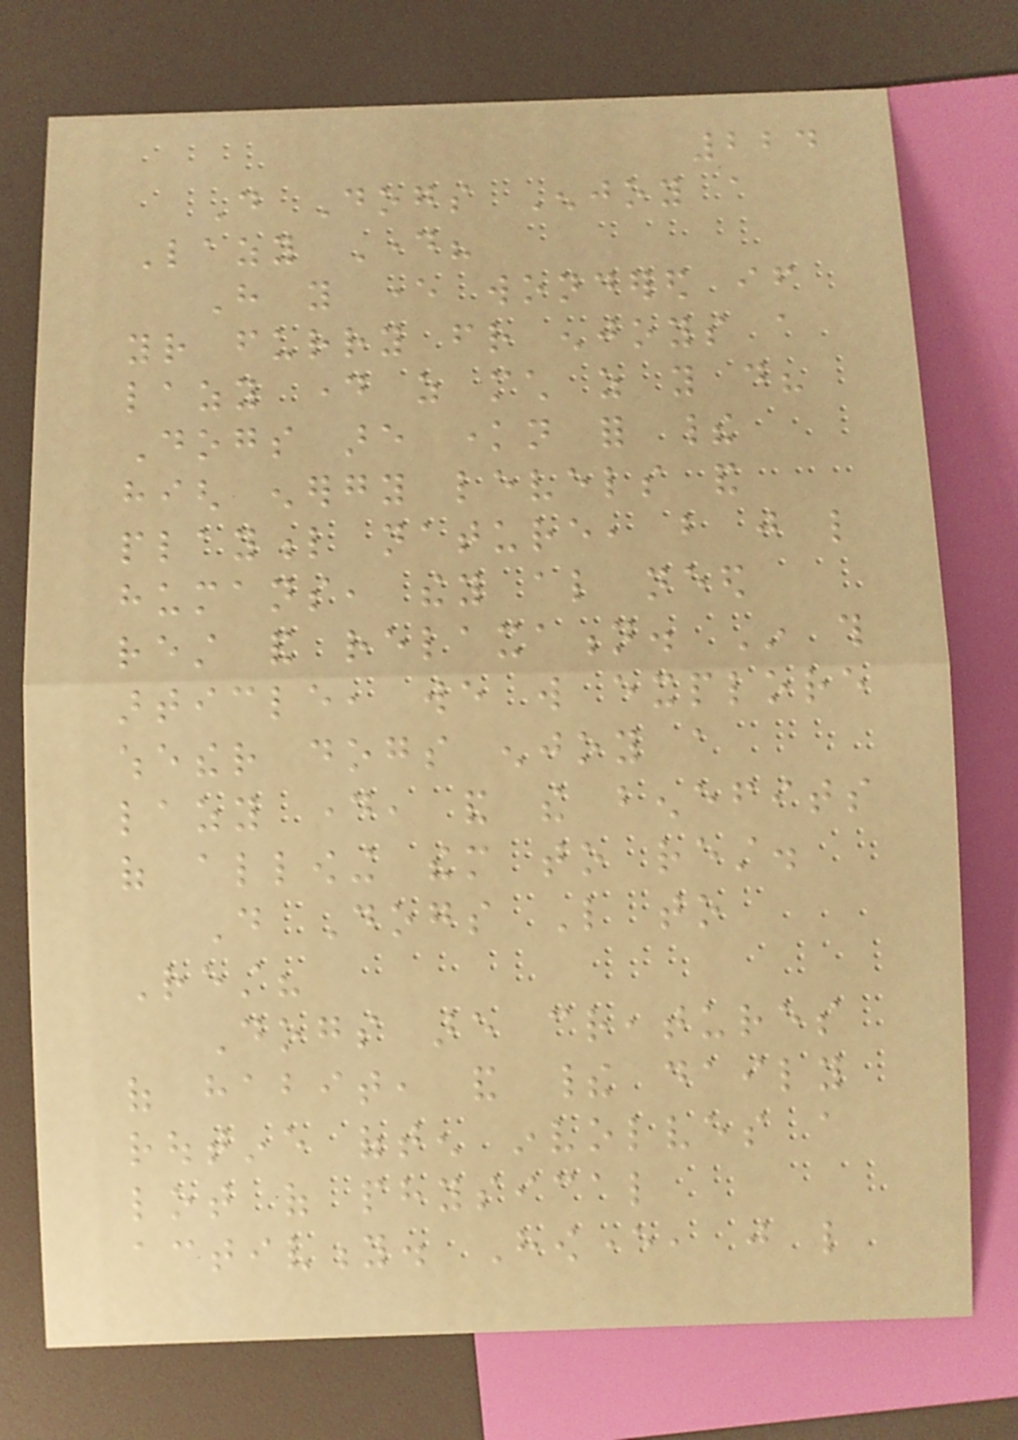224
Do Dogs Enjoy a
Lazy Day?
Have you ever wondered if
your furry friend enjoys a
lazy day as much as you do?
Dogs are known for their
high energy levels and
playful nature, but just like
humans, they also need
rest and relaxation. In this
article, we will explore
whether dogs enjoy a
lazy day, and the benefits
of allowing them to rest.
Do Dogs Like to
Rest?
Dogs are creatures
of habit, and their daily
routine often involves a
lot of physical
activity. However, just like
